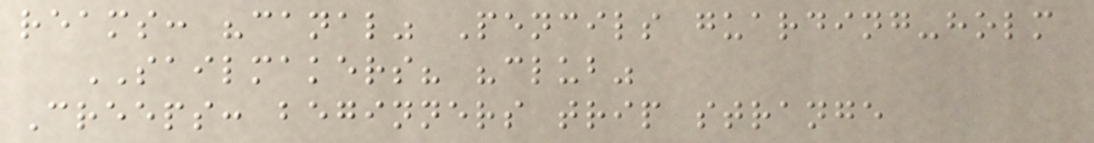reams: "canal" Pencils guarding-holm
SAILMAKERS? "club"
Creeps: beginners trip strange
